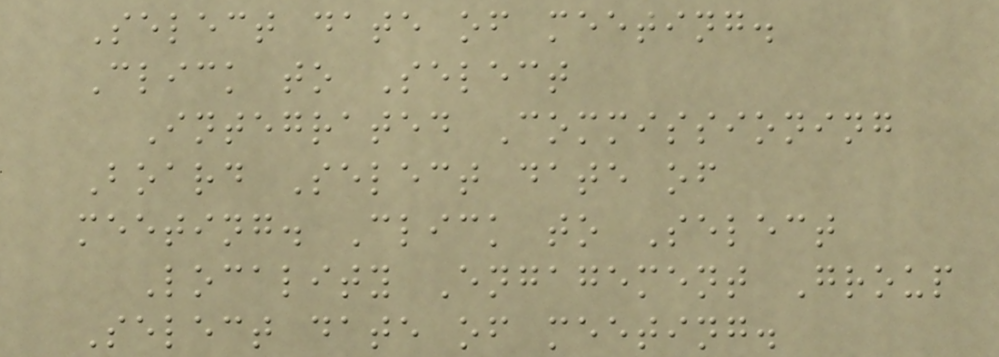Select date of meeting.
Click to Select
Integrated Commissioning
Board Select date of
meeting. Click to Select
Locality Engagement Group
Select date of meeting.
